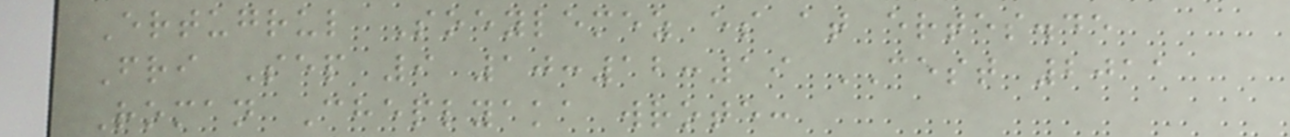Ertugrul Soeylemez es at ertes.de
Fri Sep 9 10:12:19 CEST 2011
Roman Cheplyaka wrote:
